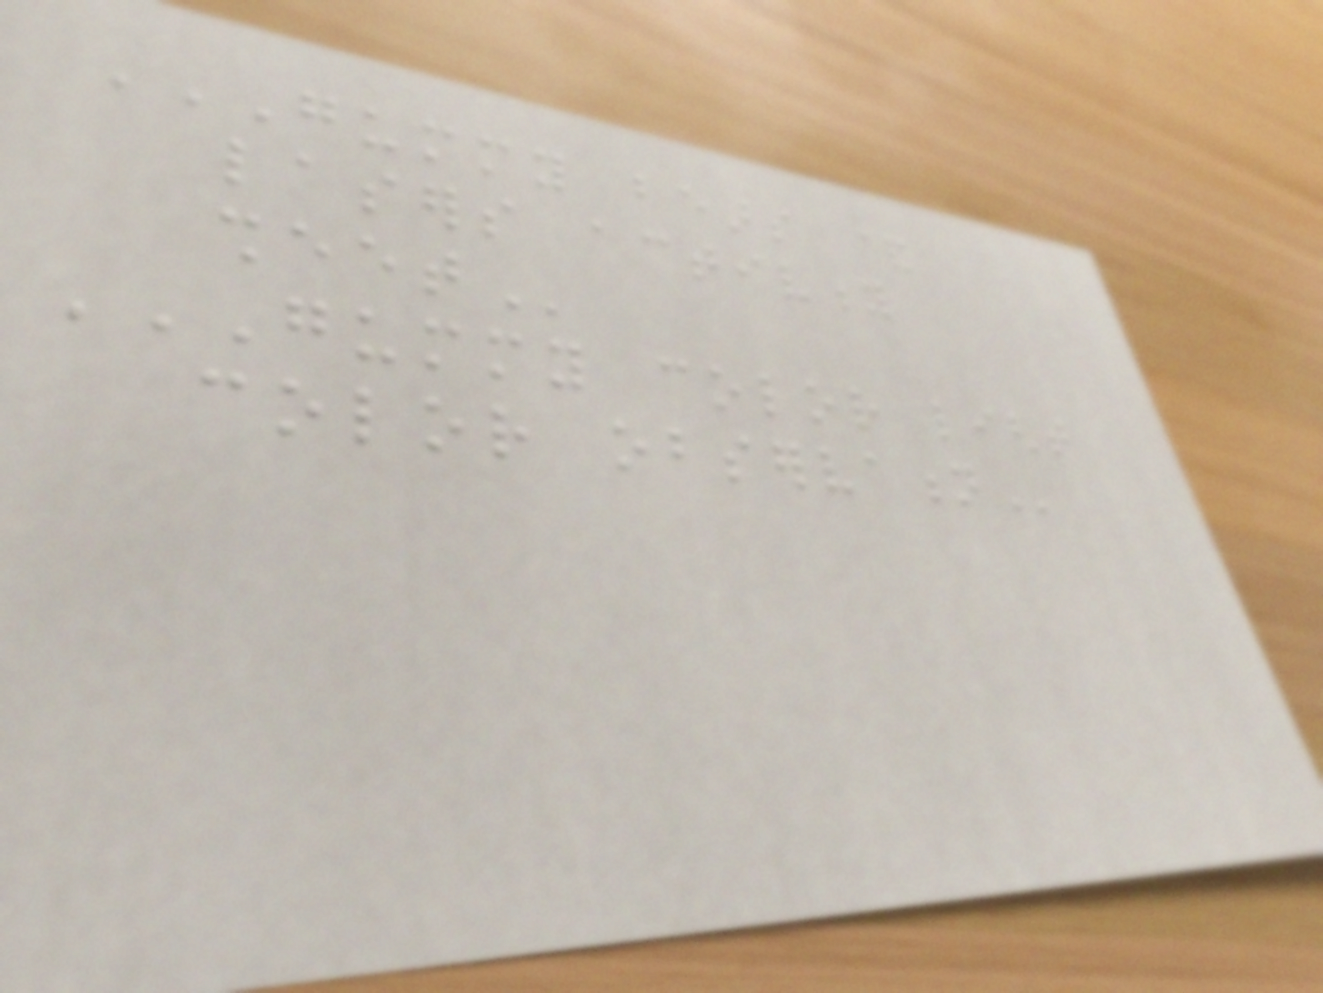GUMMY BEARS &
LASERS ACTIVITY
SHEET
GUMMY COLOR LIGHT
COLOR OBSERVATION
